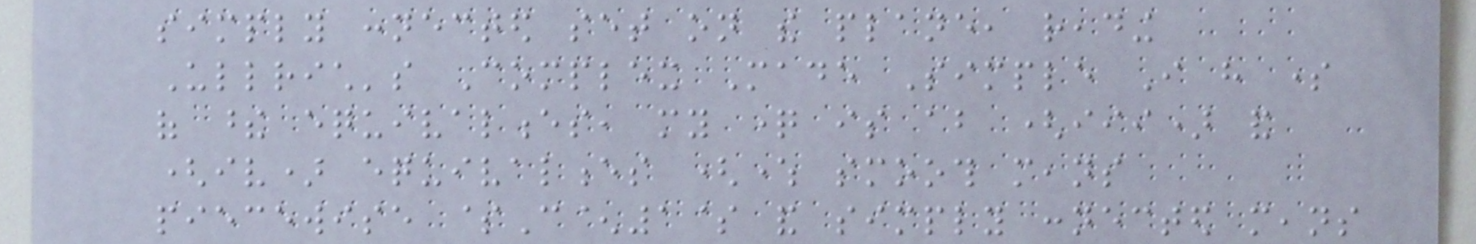simply connected set on the plane, reading
Ullrich's Complex Made Simple I have some
of these equivalences, my question is about (iii) and
(iv) equivalences (where smooth means
piecewise $C^1$ and simply connected means
